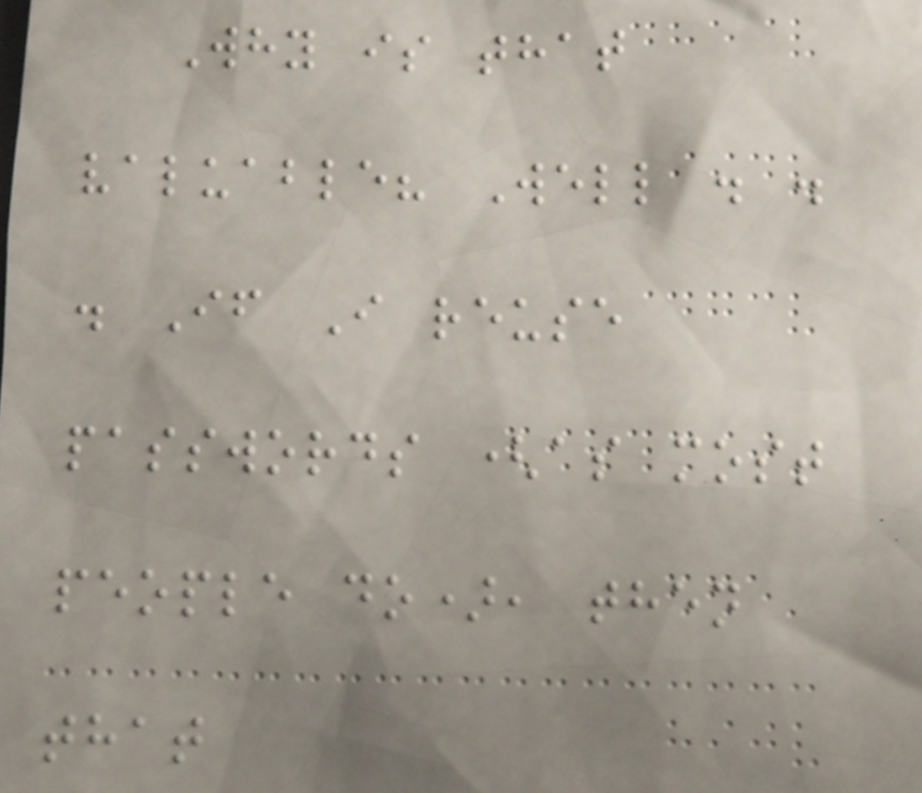Why is that
valuable? Well . .
. If I reuse
passwords (as most
people do), then
that
